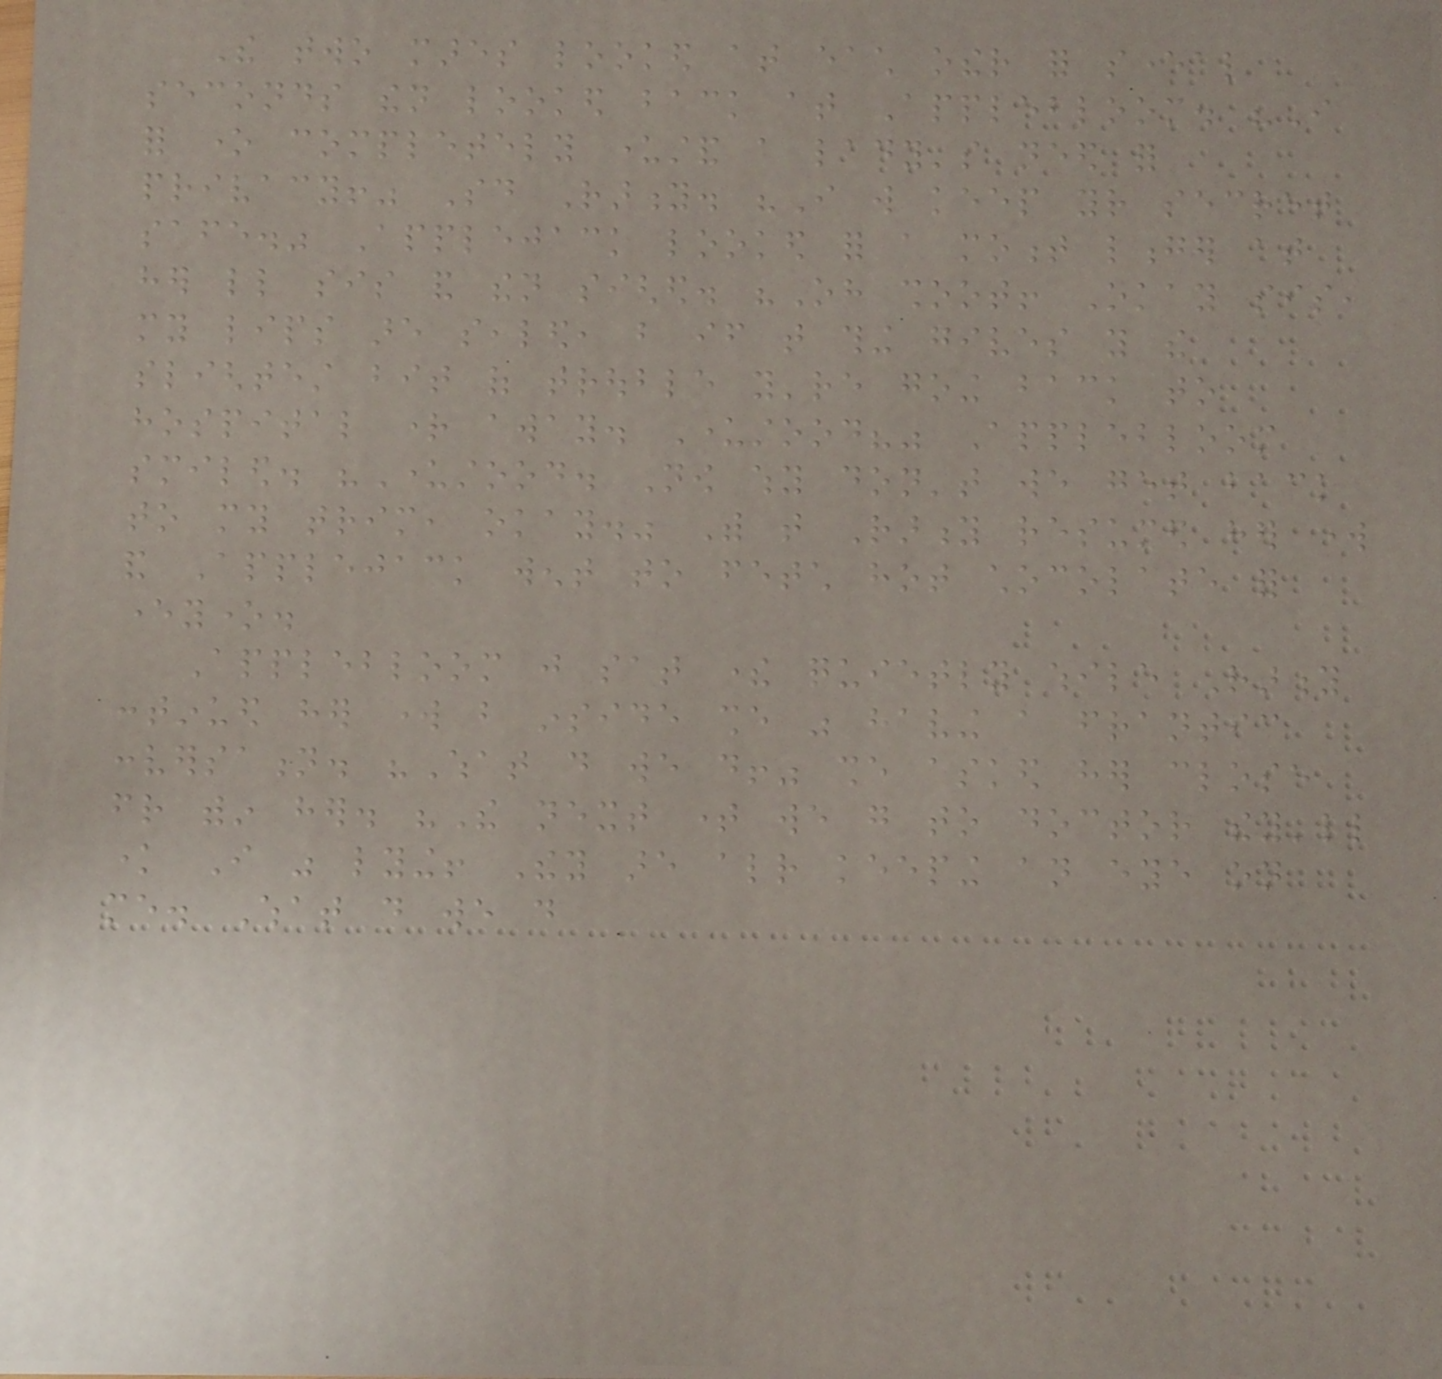The two mares looked at each other for several
seconds then looked back at Applebloom. "I
for one completely understand a lady's need for
privacy!" Said Rarity. "I will keep your secret
safe." Applejack looked for a moment longer at
her little sis and then sighed. "Oh shoot! Okay sis,
my lips are sealed, but if that thing gives you the
slightest bit of trouble you're going back to
hospital right away. Understood?" Applebloom
smiled. "Understood. Now why don't we get back
to my trim, okay." With that Rarity resumed her work
and Applejack went to fetch hot chocolate for
everyone.
Applebloom just sat there quietly while Rarity
continued her work but inside she was having a frantic
conversation. "What do we do!" she asked her close
friend within her. "The next time we go to doctor they'll
know I was lying! They are already keeping an eye on
me. What do we do
